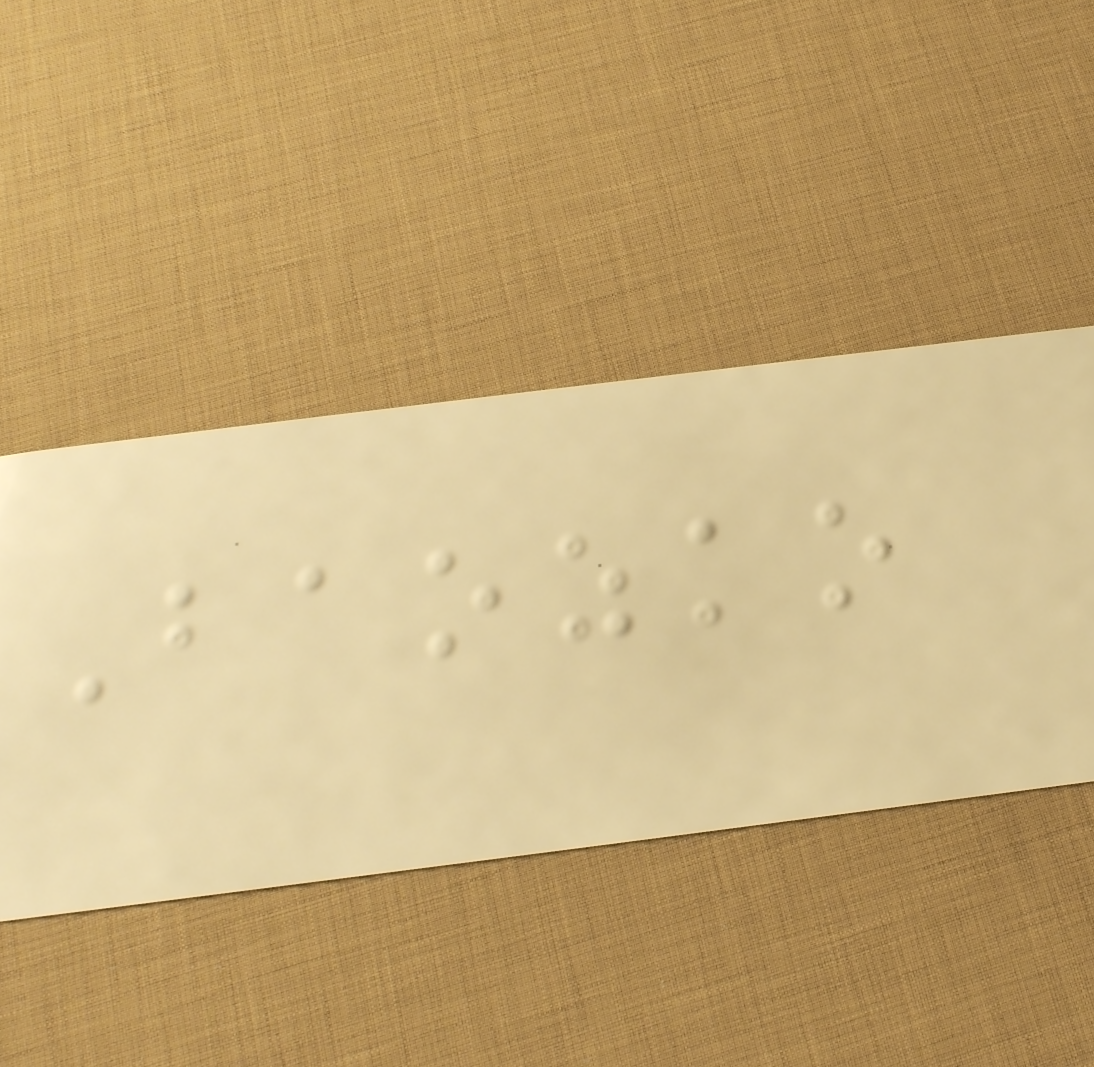Baozko
